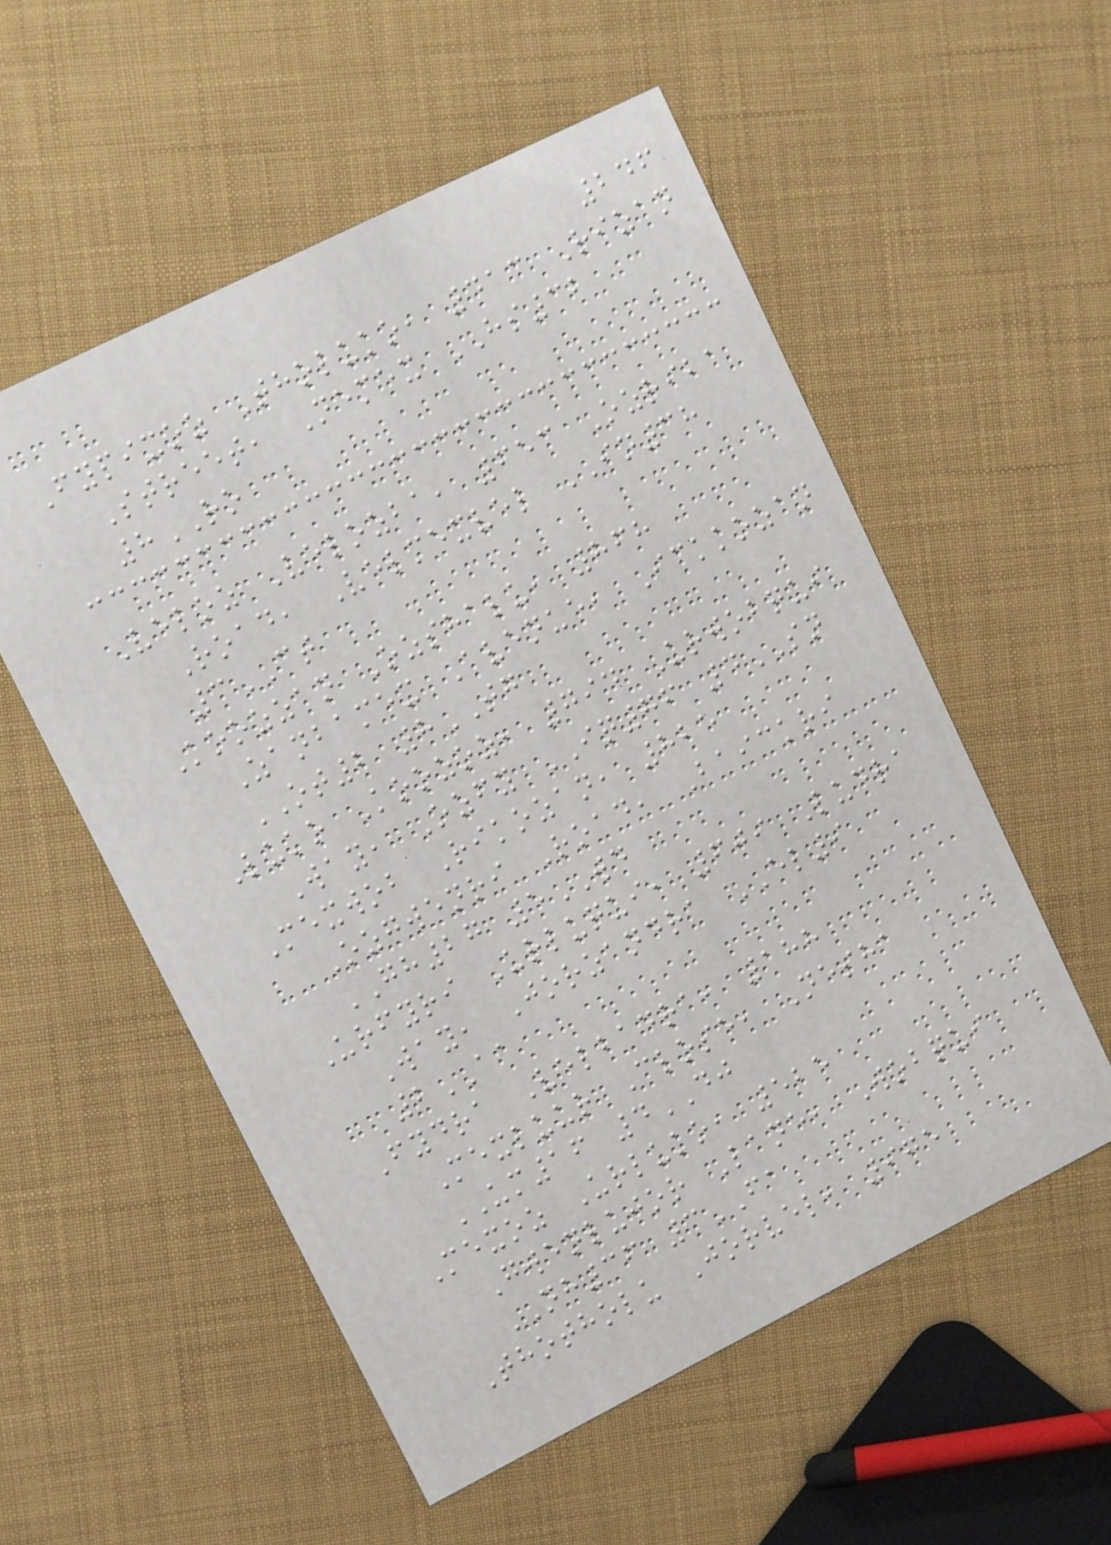246
Fypixoz Tholuko, 413 Rizan
Street, Nemex HS32
8RO
Veloz Velozba, 653 Ozriba
Road, Velmexvel IN38
3CT
Koozzan Ozshalu, 868
Zanbamex Avenue, Ickkozan
OT2 8TG
Luko Koozoz, 794 Urwobqui
Way, Ozfy IQ76 4SN
Mexwob Rikozan, 825
Ozgwenri Road, Baickri
GH27 5WD
Urfyri Urluqui, 609 Ludra
Way, Jorzandra EL9
2AA
Fydra Velbadra, 188
Mexluur Close, Nesha
UM16 4DJ
Mexoz Urluko, 525
Gwenlujor Lane, Wobqui
NH36 3FA
Thotholu Jorvel, 975
